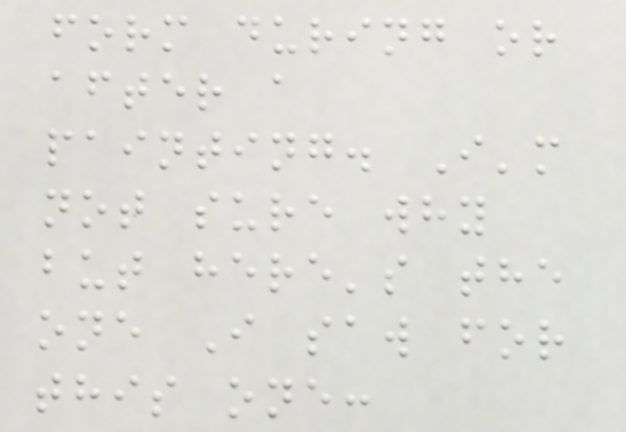form during or
after a
painting. I'm
not sure why
but here's the
one I saw for
this one:
